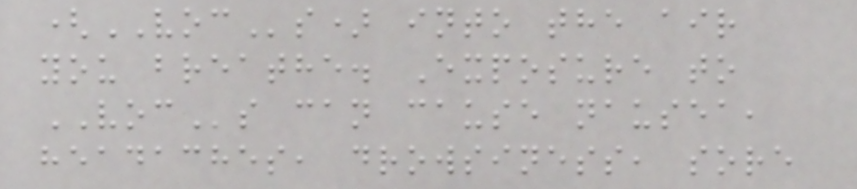(VOCs) into the air
you breathe. Exposure to
VOCs can cause nausea,
headaches, drowsiness, sore
